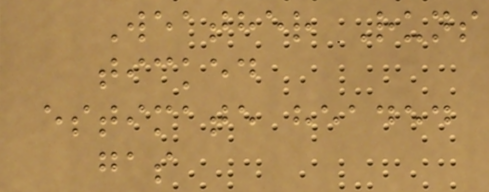Weather Runs
ticked
estimate headed
gas
